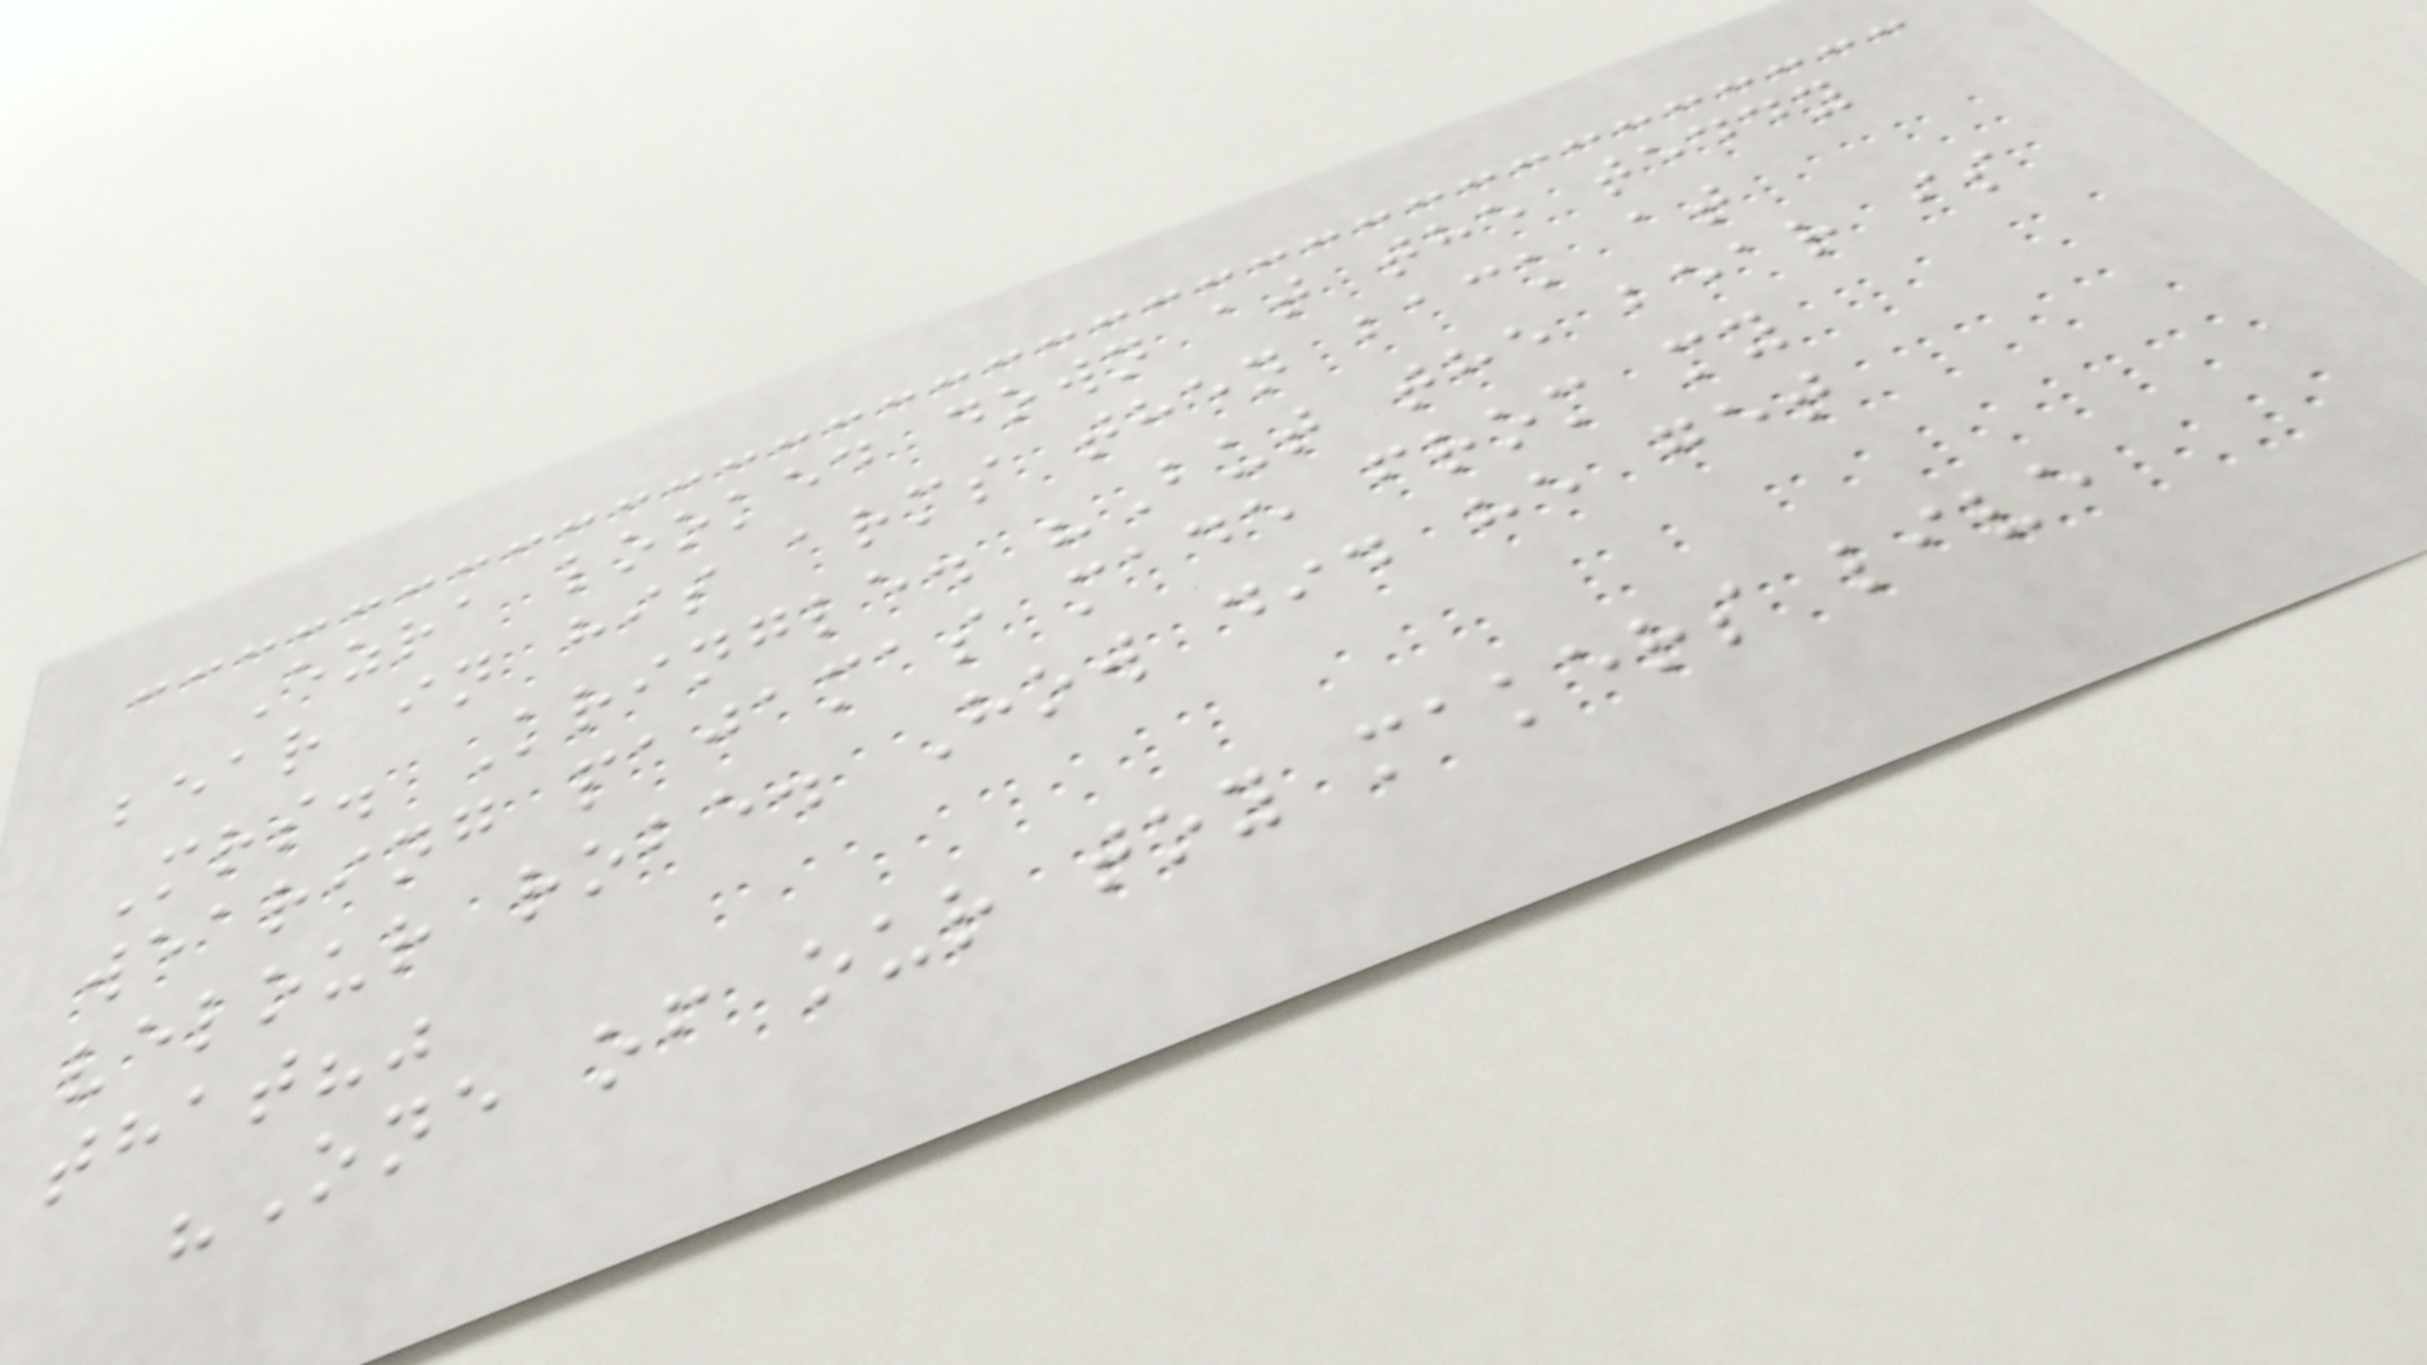Ezra looked down at the teddy
bear in his arms then back at
Mrs. Kringle. "But the bear is
wearing pajamas made from my
velour robe. How did he get
that?"
"One of our toy makers live
